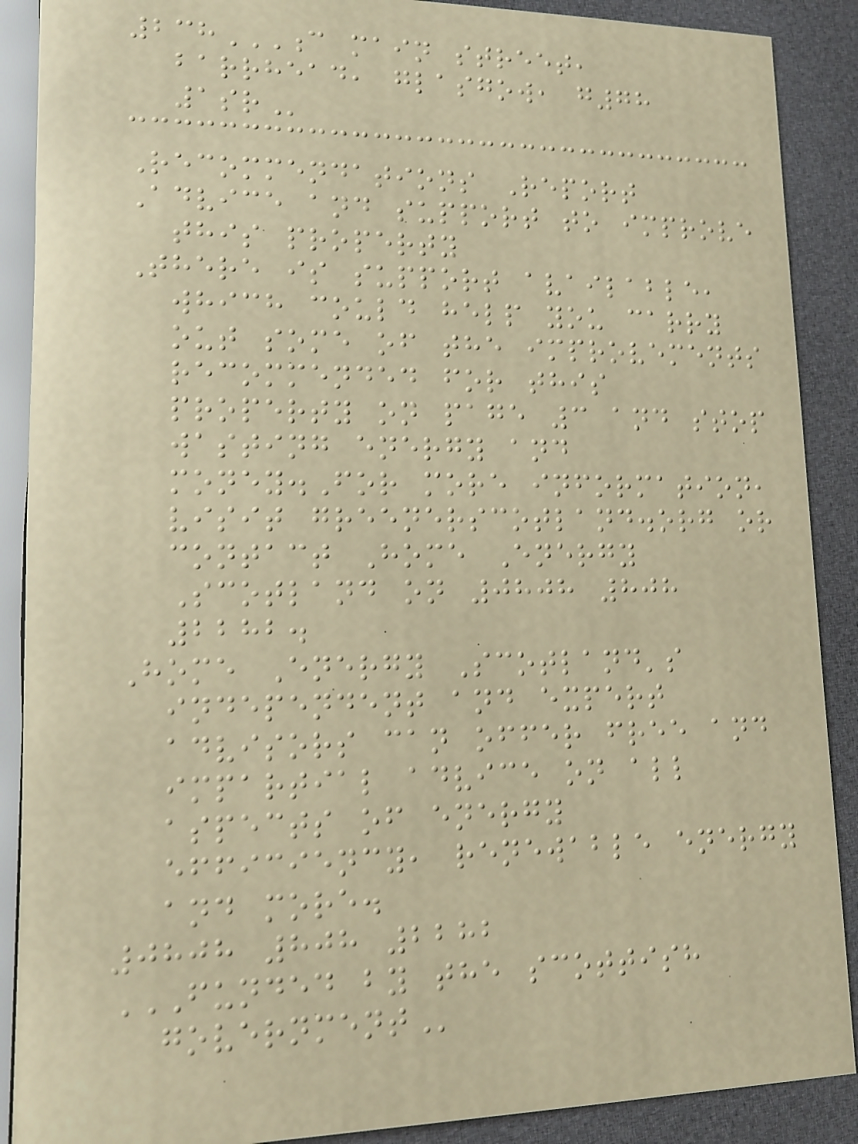238C MAIN STREET,
BARRHEAD, GLASGOW, G78
1SR
Recommendations Report
Advice and support to improve
this property
There is support available,
which could help you carry
out some of the improvements
recommended for this
property on page 3 and stop
wasting energy and
money.For more information,
visit greenerscotland.org or
contact Home Energy
Scotland on 0808 808
2282.
Home Energy Scotland's
independent and expert
advisors can offer free and
impartial advice on all
aspects of energy
efficiency, renewable energy
and more.
0808 808 2282
FUNDED BY THE SCOTTISH
GOVERNMENT
